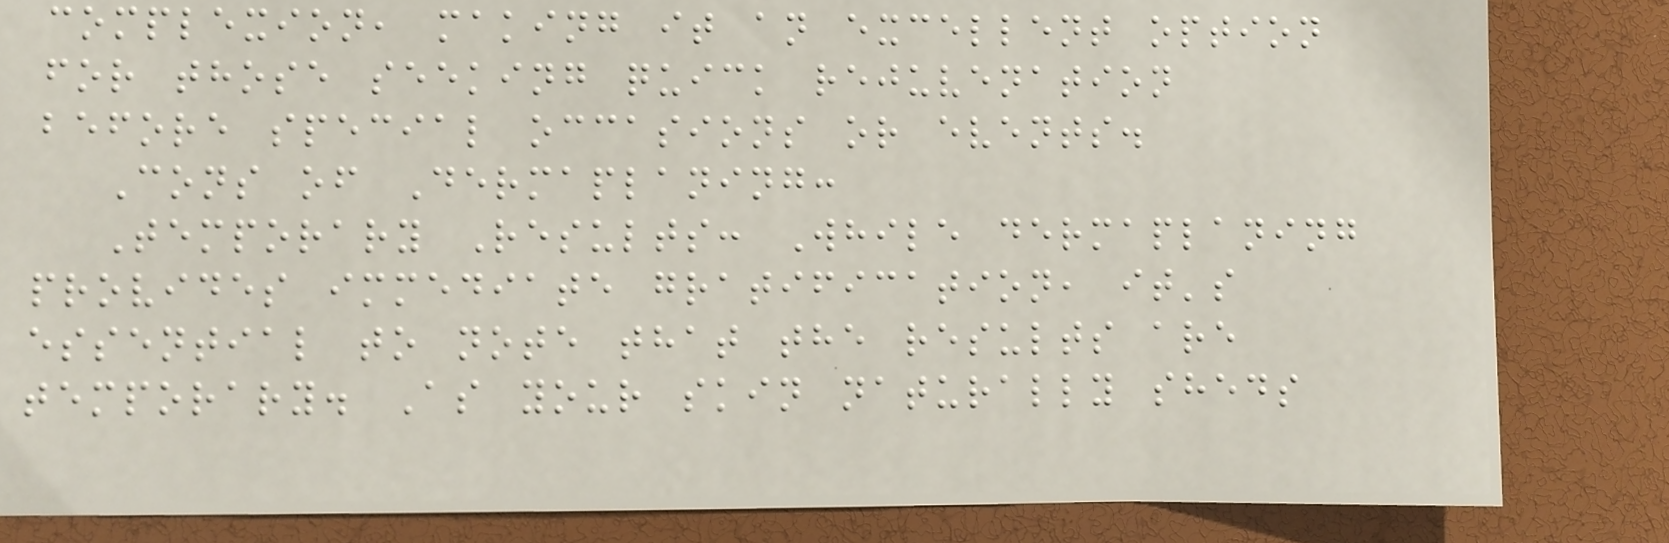complexion, making it an excellent option
for those seeking quick rejuvenation
before special occasions or events.
Cons of Dermaplaning:
Temporary Results: While dermaplaning
provides immediate gratification, it's
essential to note that the results are
temporary. As your skin naturally sheds
